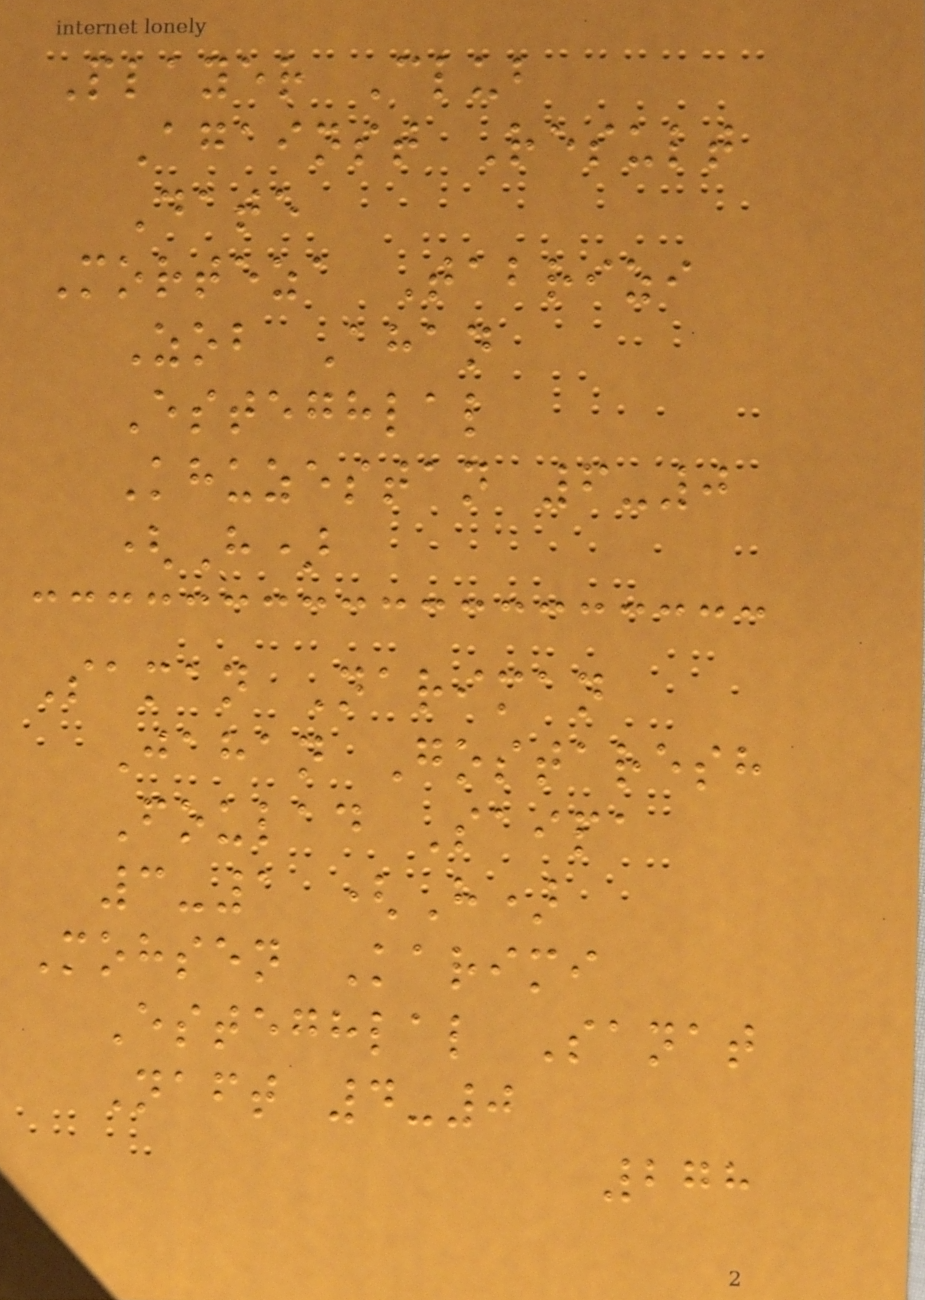Player Club
Against Result
Date
Morteza Tabrizi
Zob Ahan
Esteghlal
Khuzestan 6-0
(H)
Saman Nariman
Jahan Gostaresh
Foulad Saipa
3-1 (H)
Mohsen Karimi
Esteghlal Sanat
Naft 4-0
278
